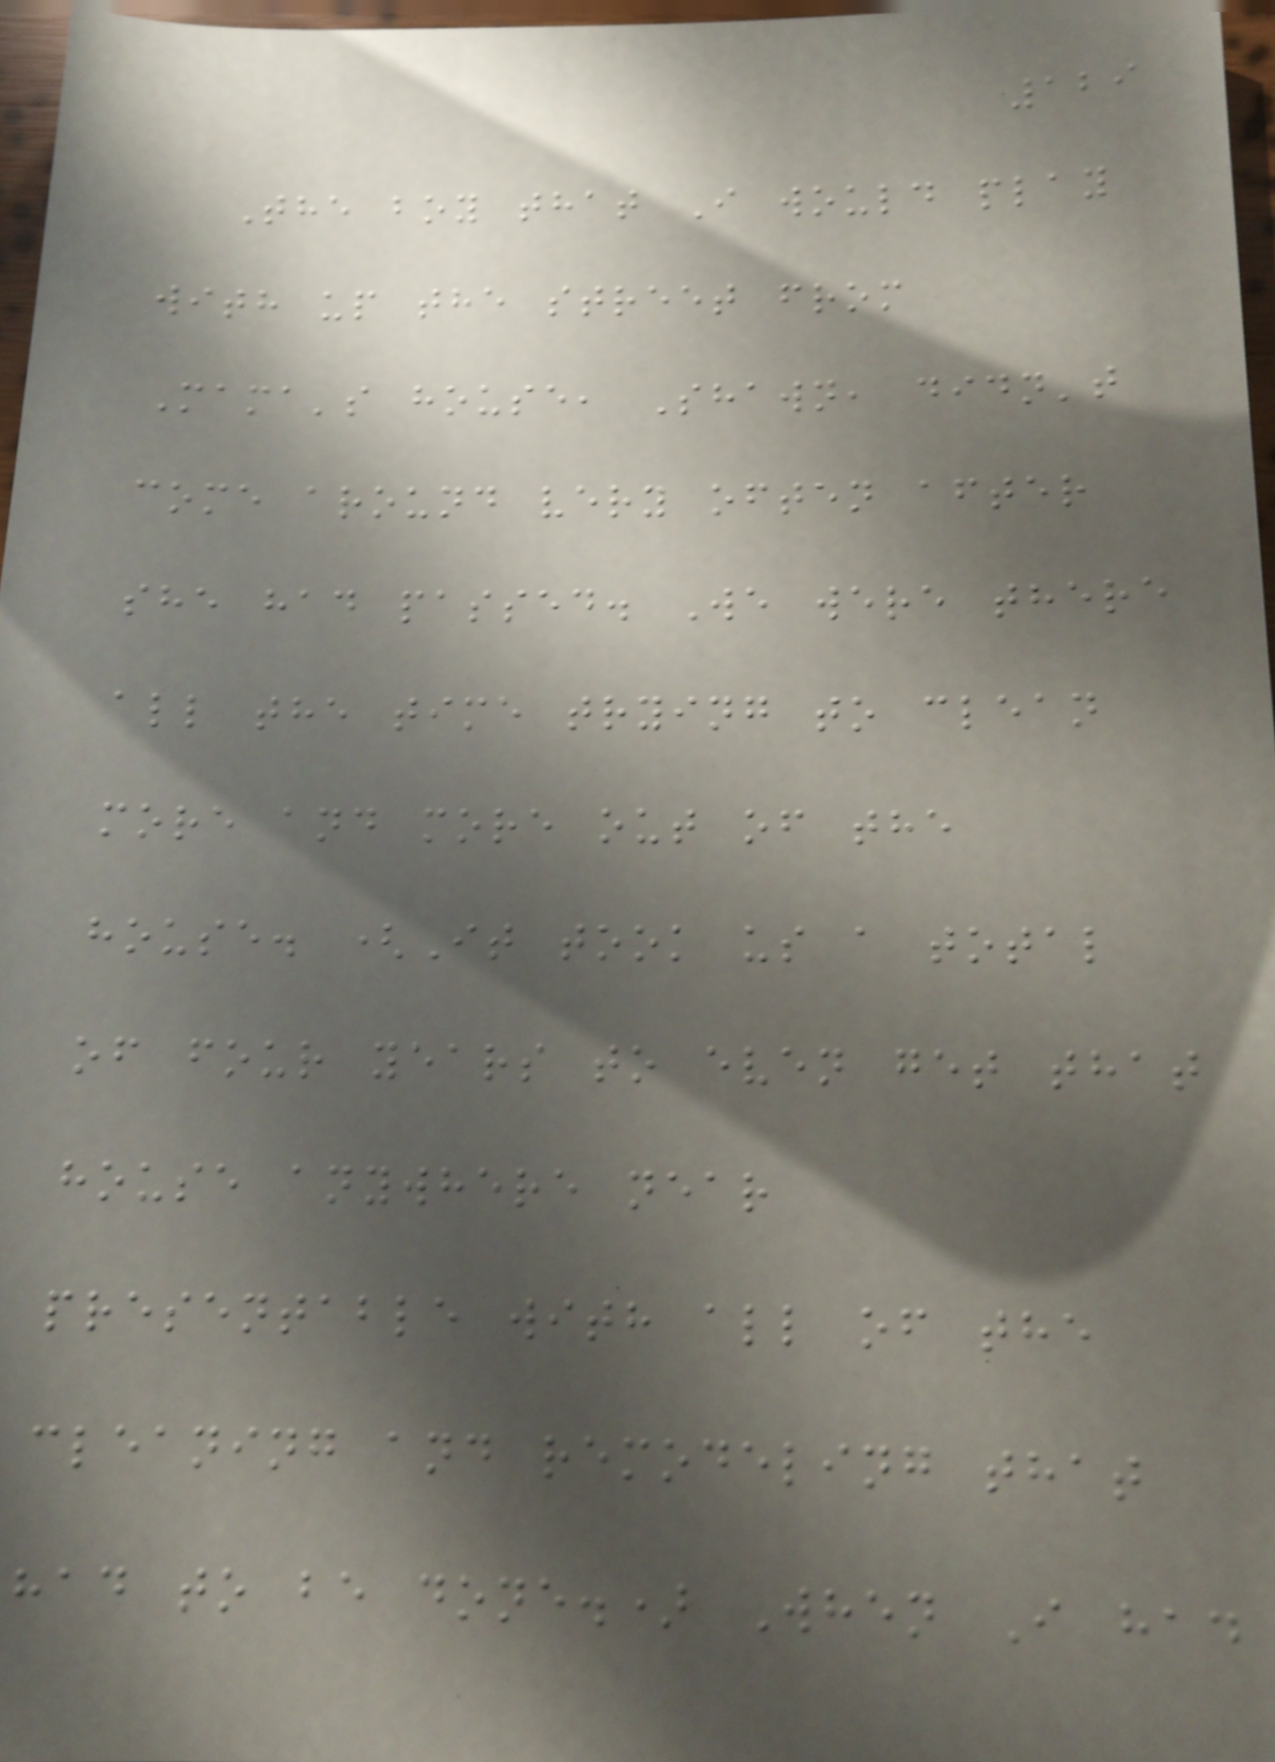129
The boy that I would play
with up the street from
Mama's house, Shawn, didn't
come around very often after
she had passed. We were there
all the time trying to clean
more and more out of the
house. (It took us a total
of four years to even get that
house anywhere near
presentable with all of the
cleaning and remodeling that
had to be done.) When I had
